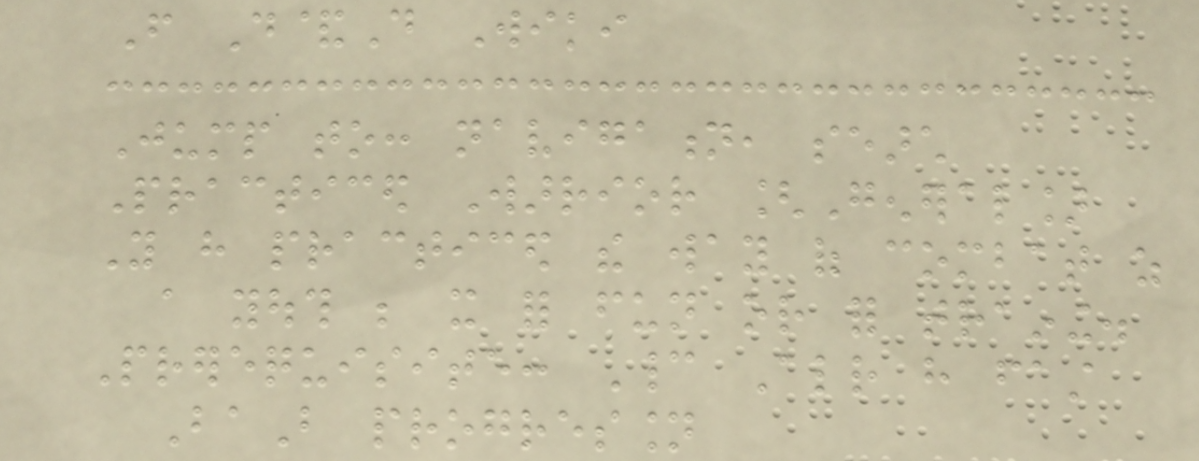From D&D Wiki
Jump to: navigation, search
Practiced Warrior [General]
You have practiced the way of combat as
a youth be it for fun or for training.
Prerequisite: Cannot Already have fast
BaB progression
